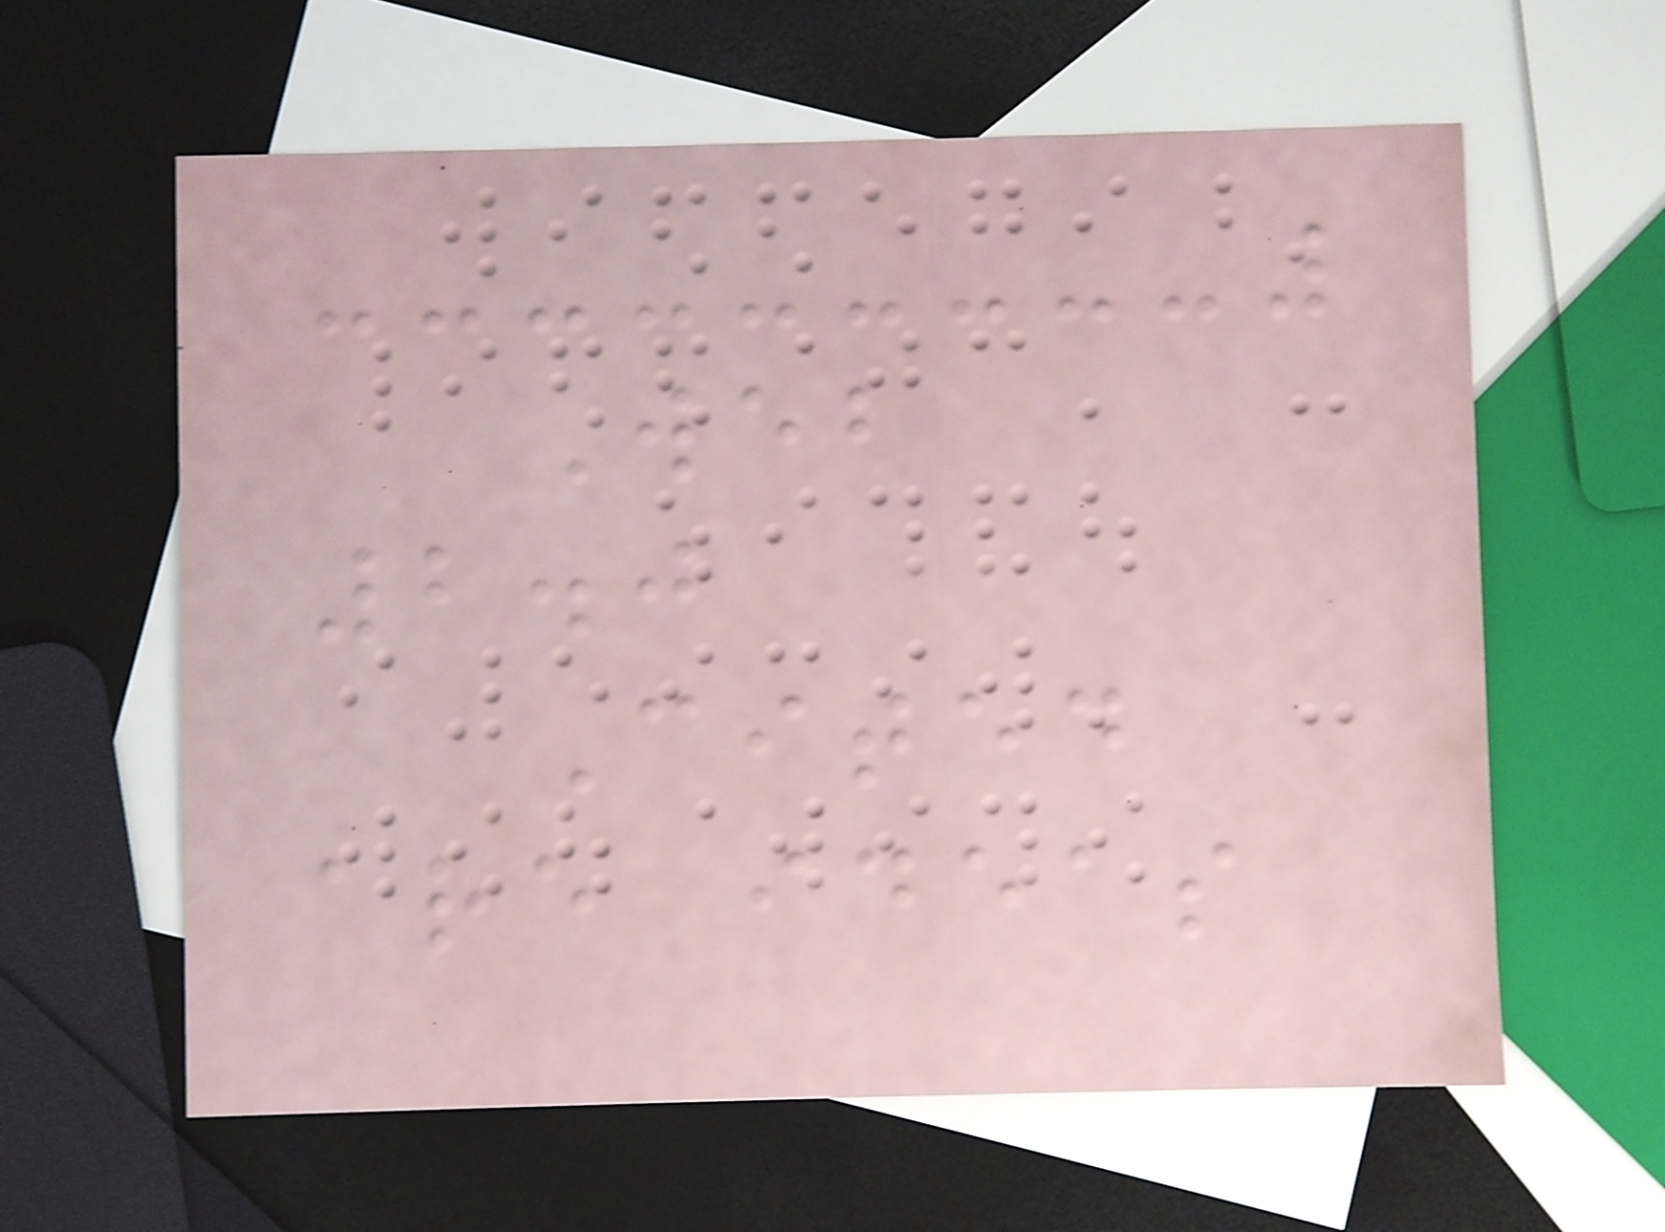Web
2.0
Cited
are ideas
